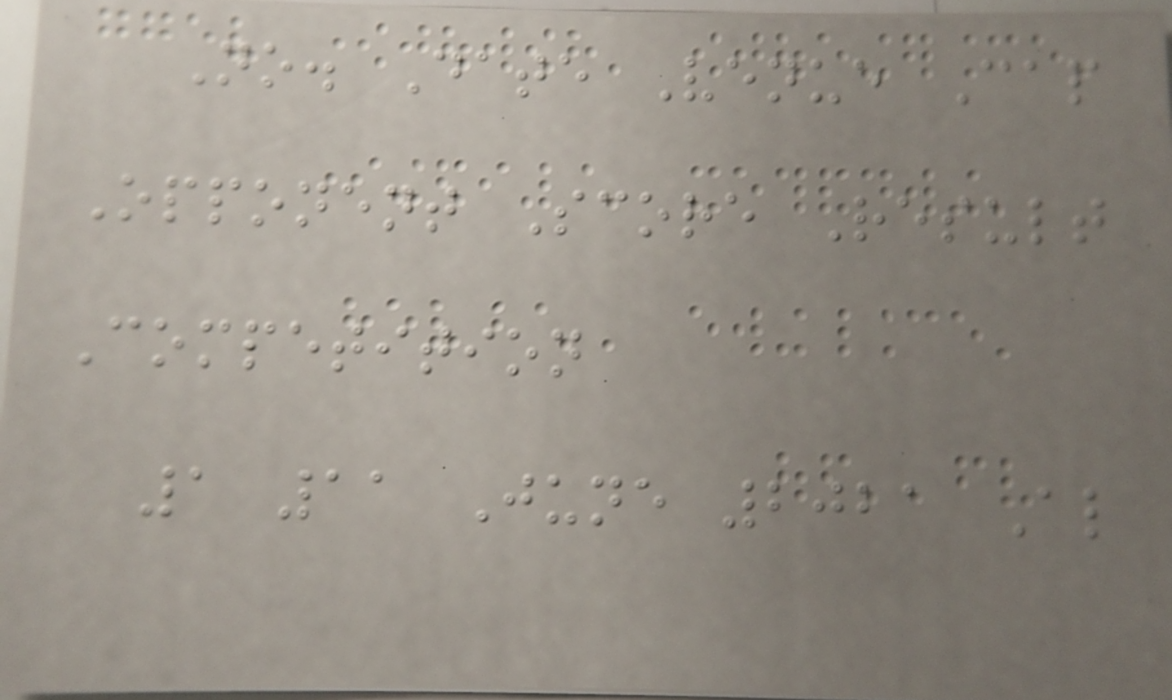No. Date Venue Cap
Opponent Score Result
Competition
1 11 June 2021 Al
